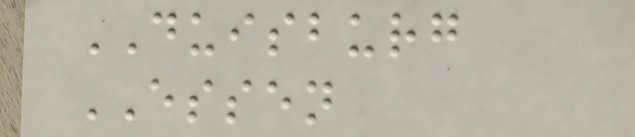DUISBURG
ESSEN
